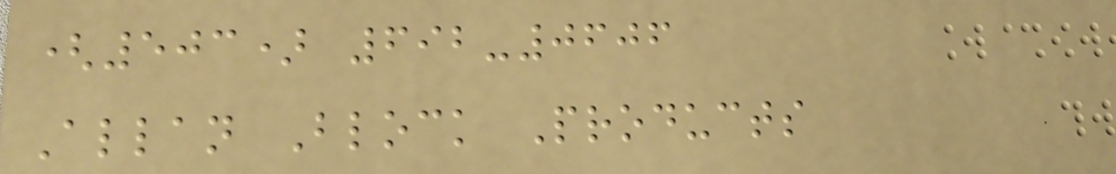(503) 692-0606
Allan Block Products
